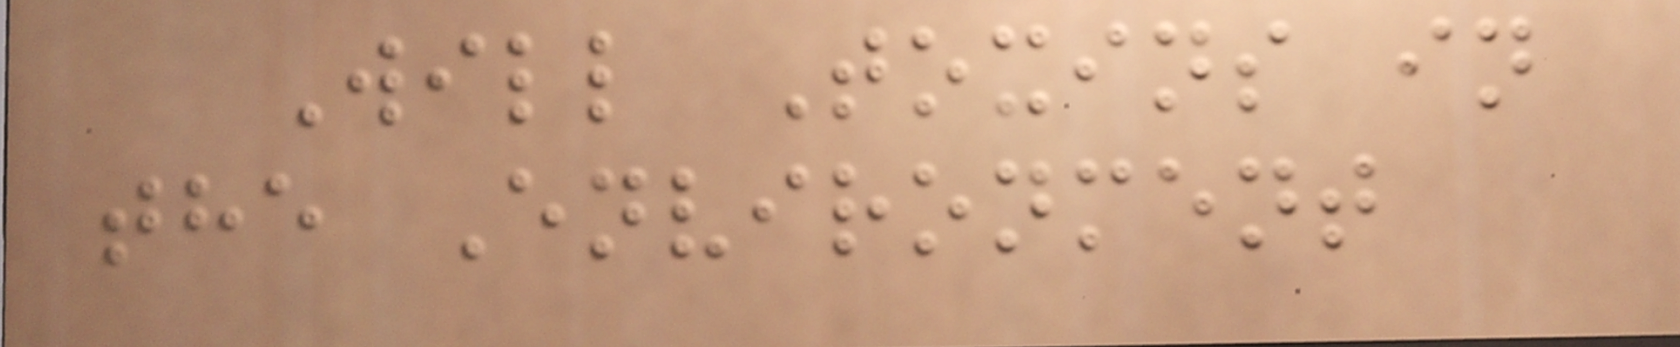Will Toxins in
the Environment
